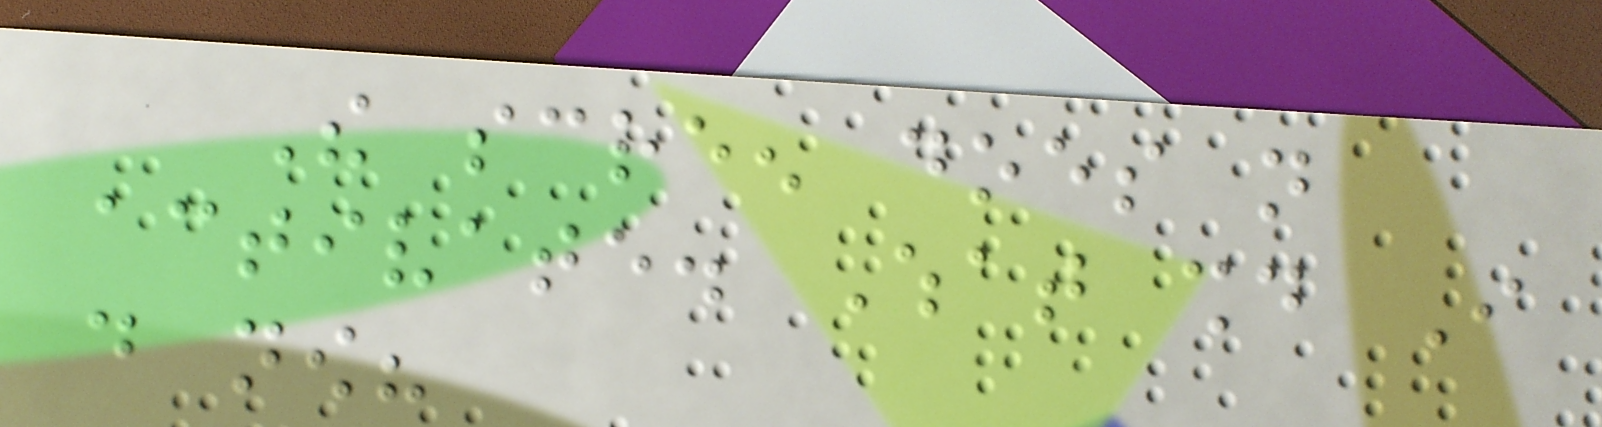The screen does not
activate. What should I
do now?
